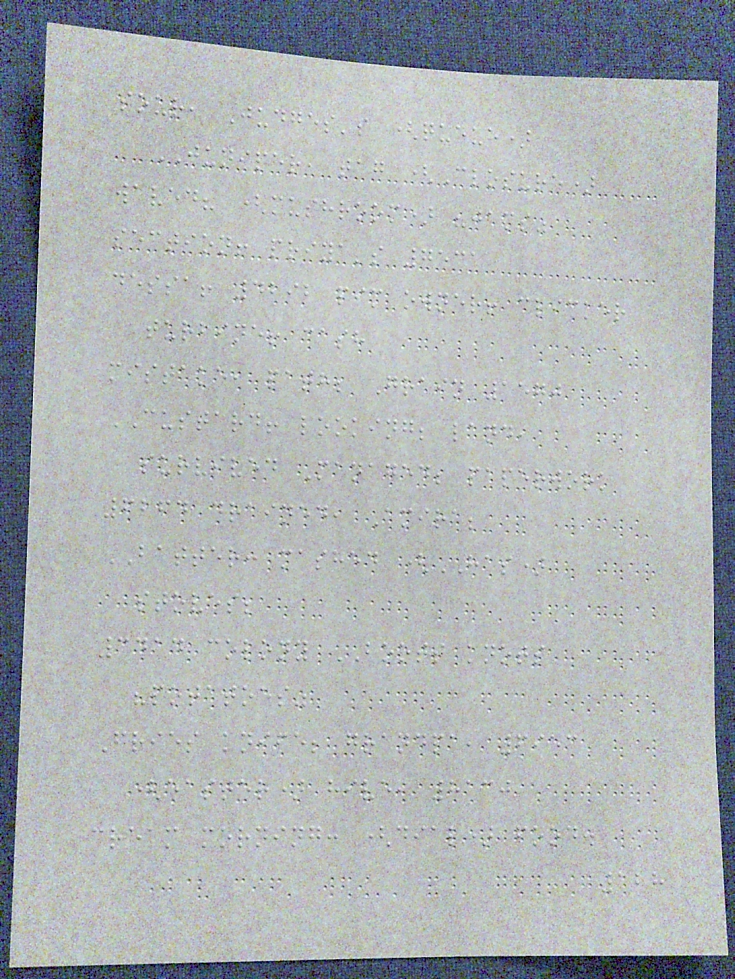sour, Judges's (queue)
JUNIPER, tag (Closure)
waved? (mushroom) "jams"
section! priya's 7531
dessa! 4292 pim owner! clicker
turbine! cash
mistake, path; Grain 1570
CUSTARD! looking; land,
survived Managed; paperwork
6264 drained, Amira;
BATTER: mashed (HAS)
stoves;
3414 colony BOOTS knots
"potatoes"
Fries knife; grandpa, 6953
(easter) hive, 8130
cream morning: (dial) food.
128
